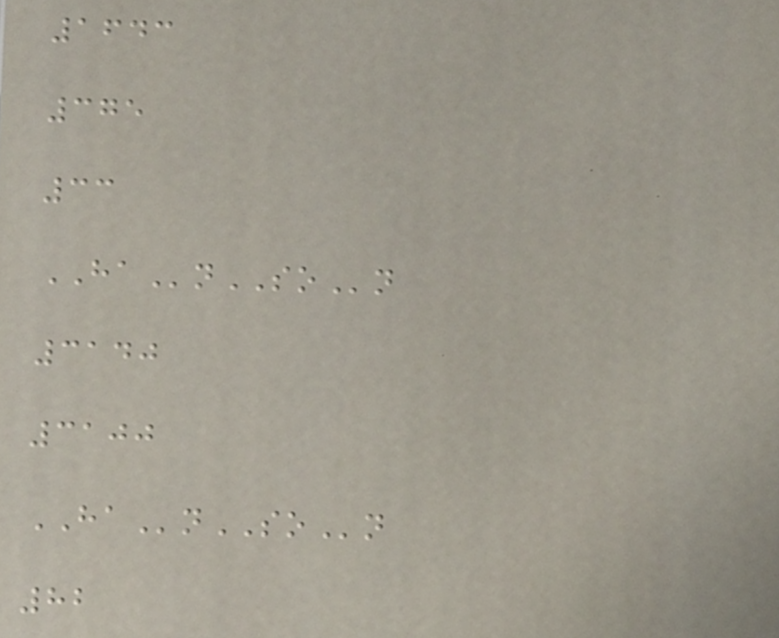1643
375
33
HAnSOn
3140
3100
HAnSOn
82
